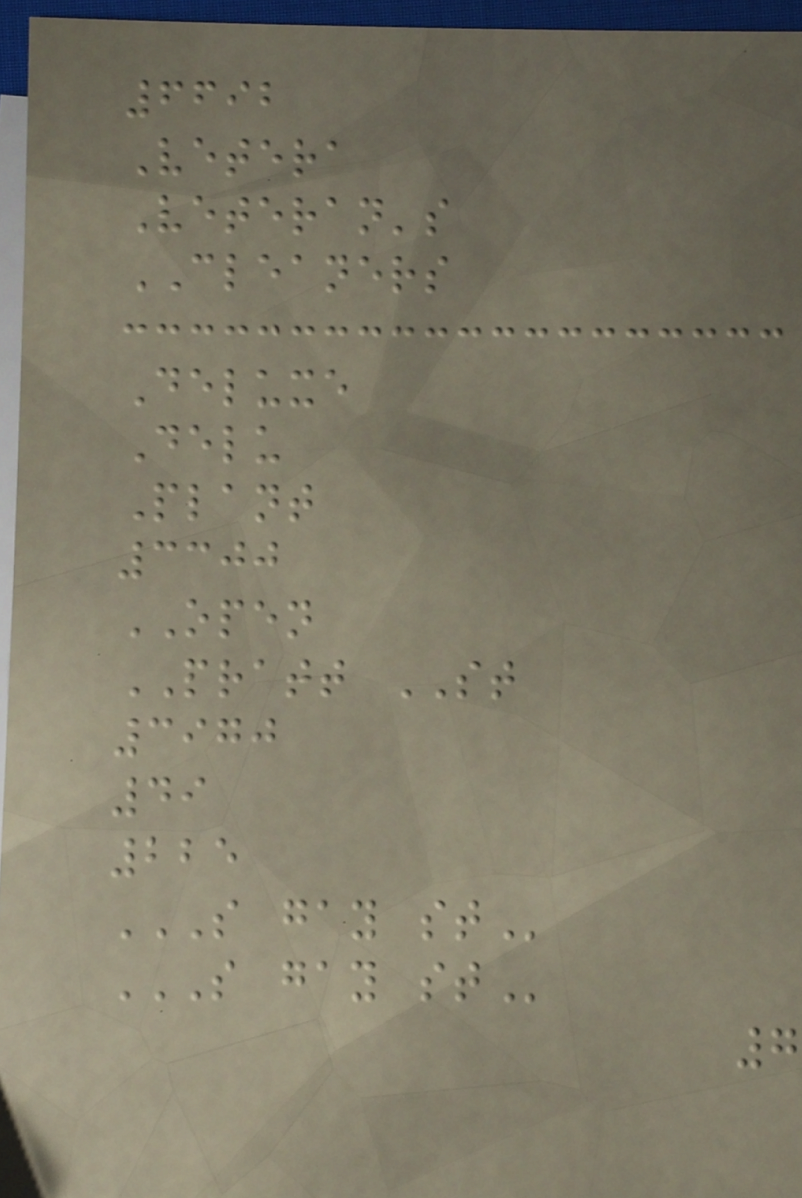6692
Vetera
Veteran's
CLEANERS
Deluxe
Delu
Plant
3300
OPEN
PRATT ST
3970
49
225
S GAY ST
S GAY ST
7
